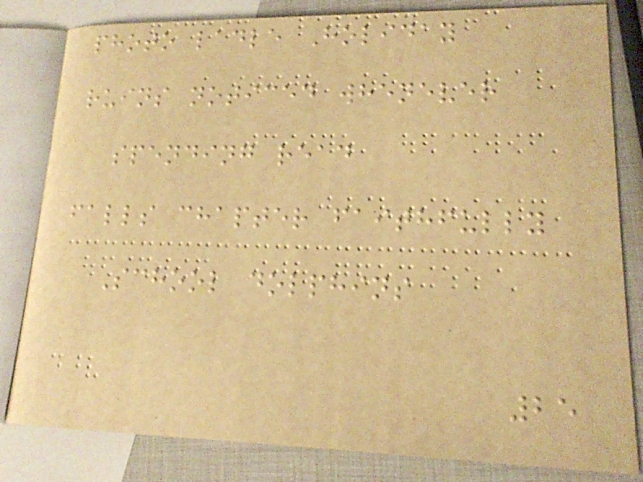photo ladle Holiday
ruins noticed whenever
spending read
falls chapter faithfully
School dolphins
25
